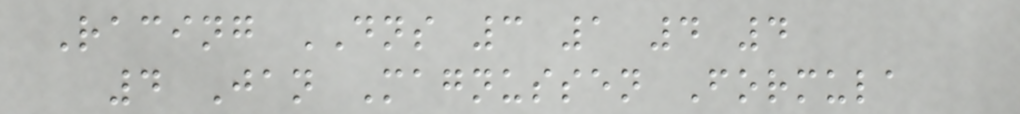Racing DNS 3 1 4 4
4 Jan Magnussen Formula
